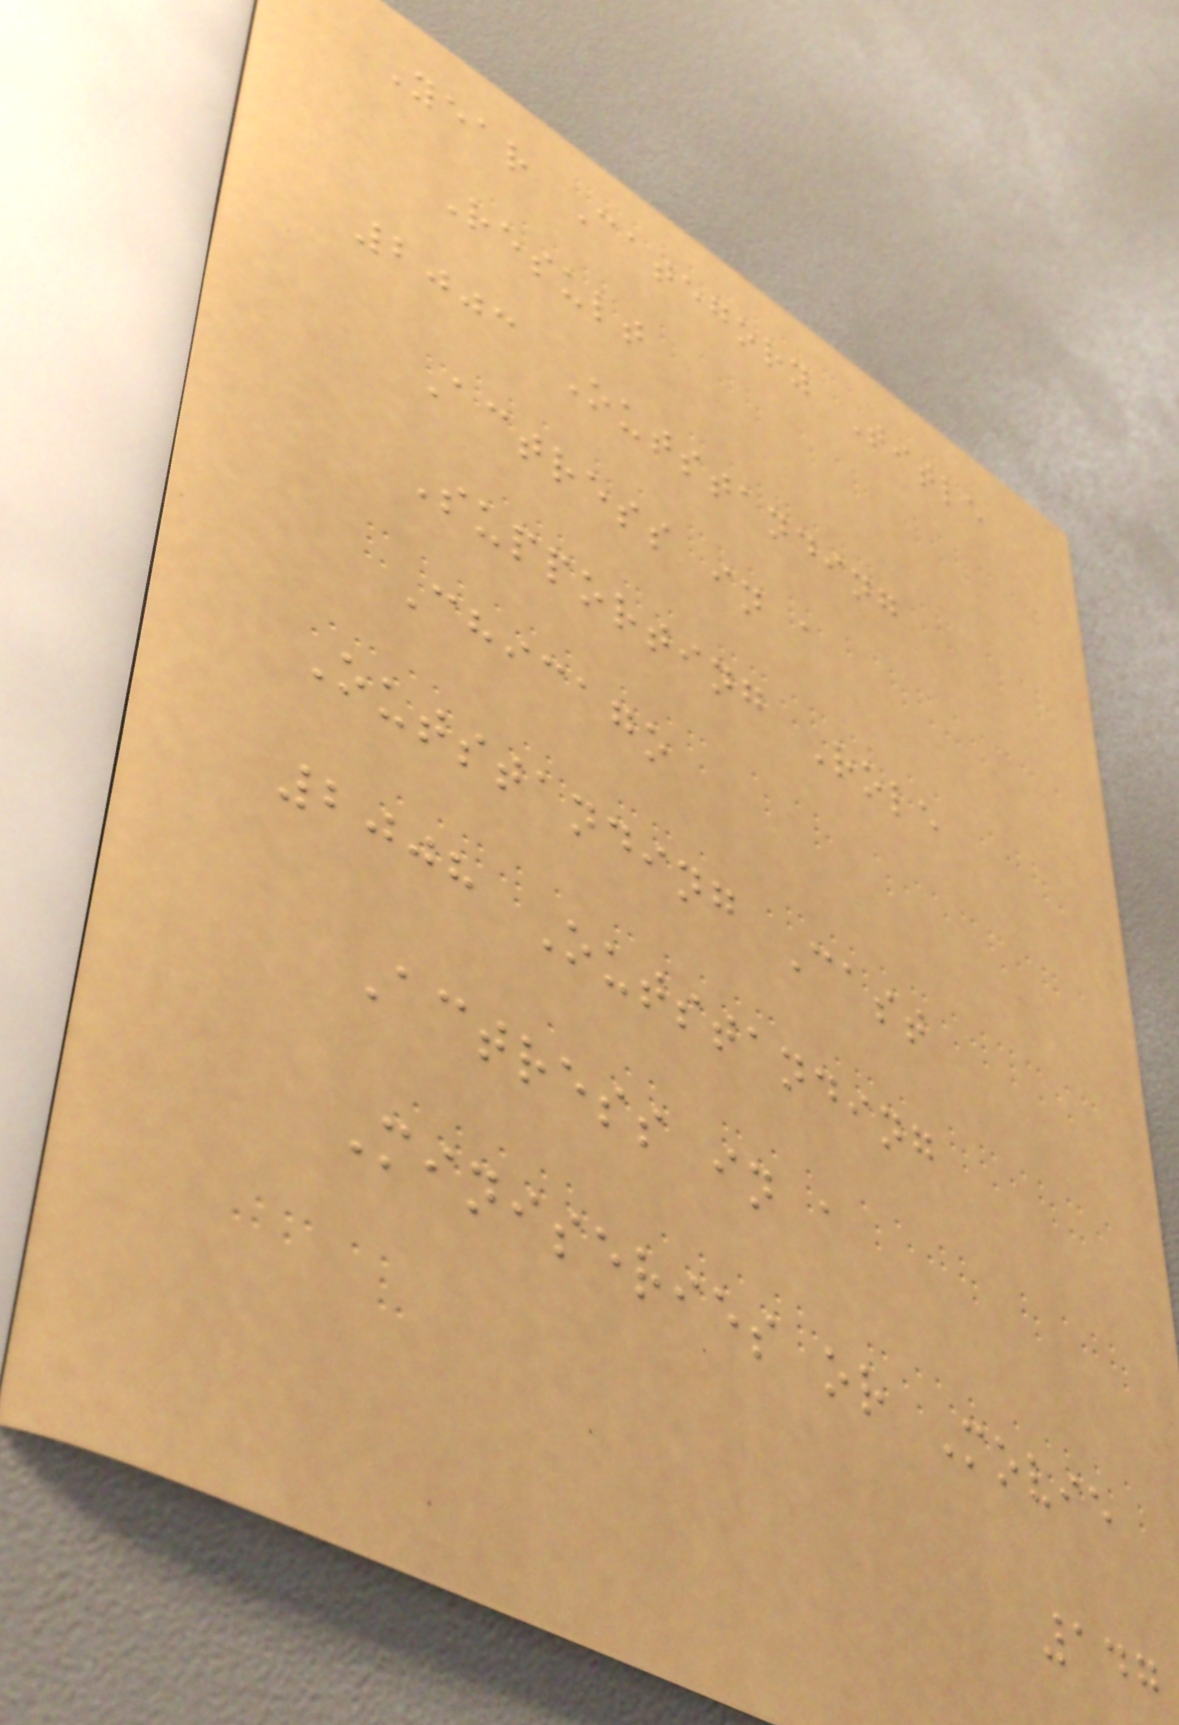Year Category Title
Result
2003 Outstanding
Actress in a
Supporting Role
Chicago
Outstanding Cast
2008 Outstanding
Actress in a
Miniseries or Movie
147
